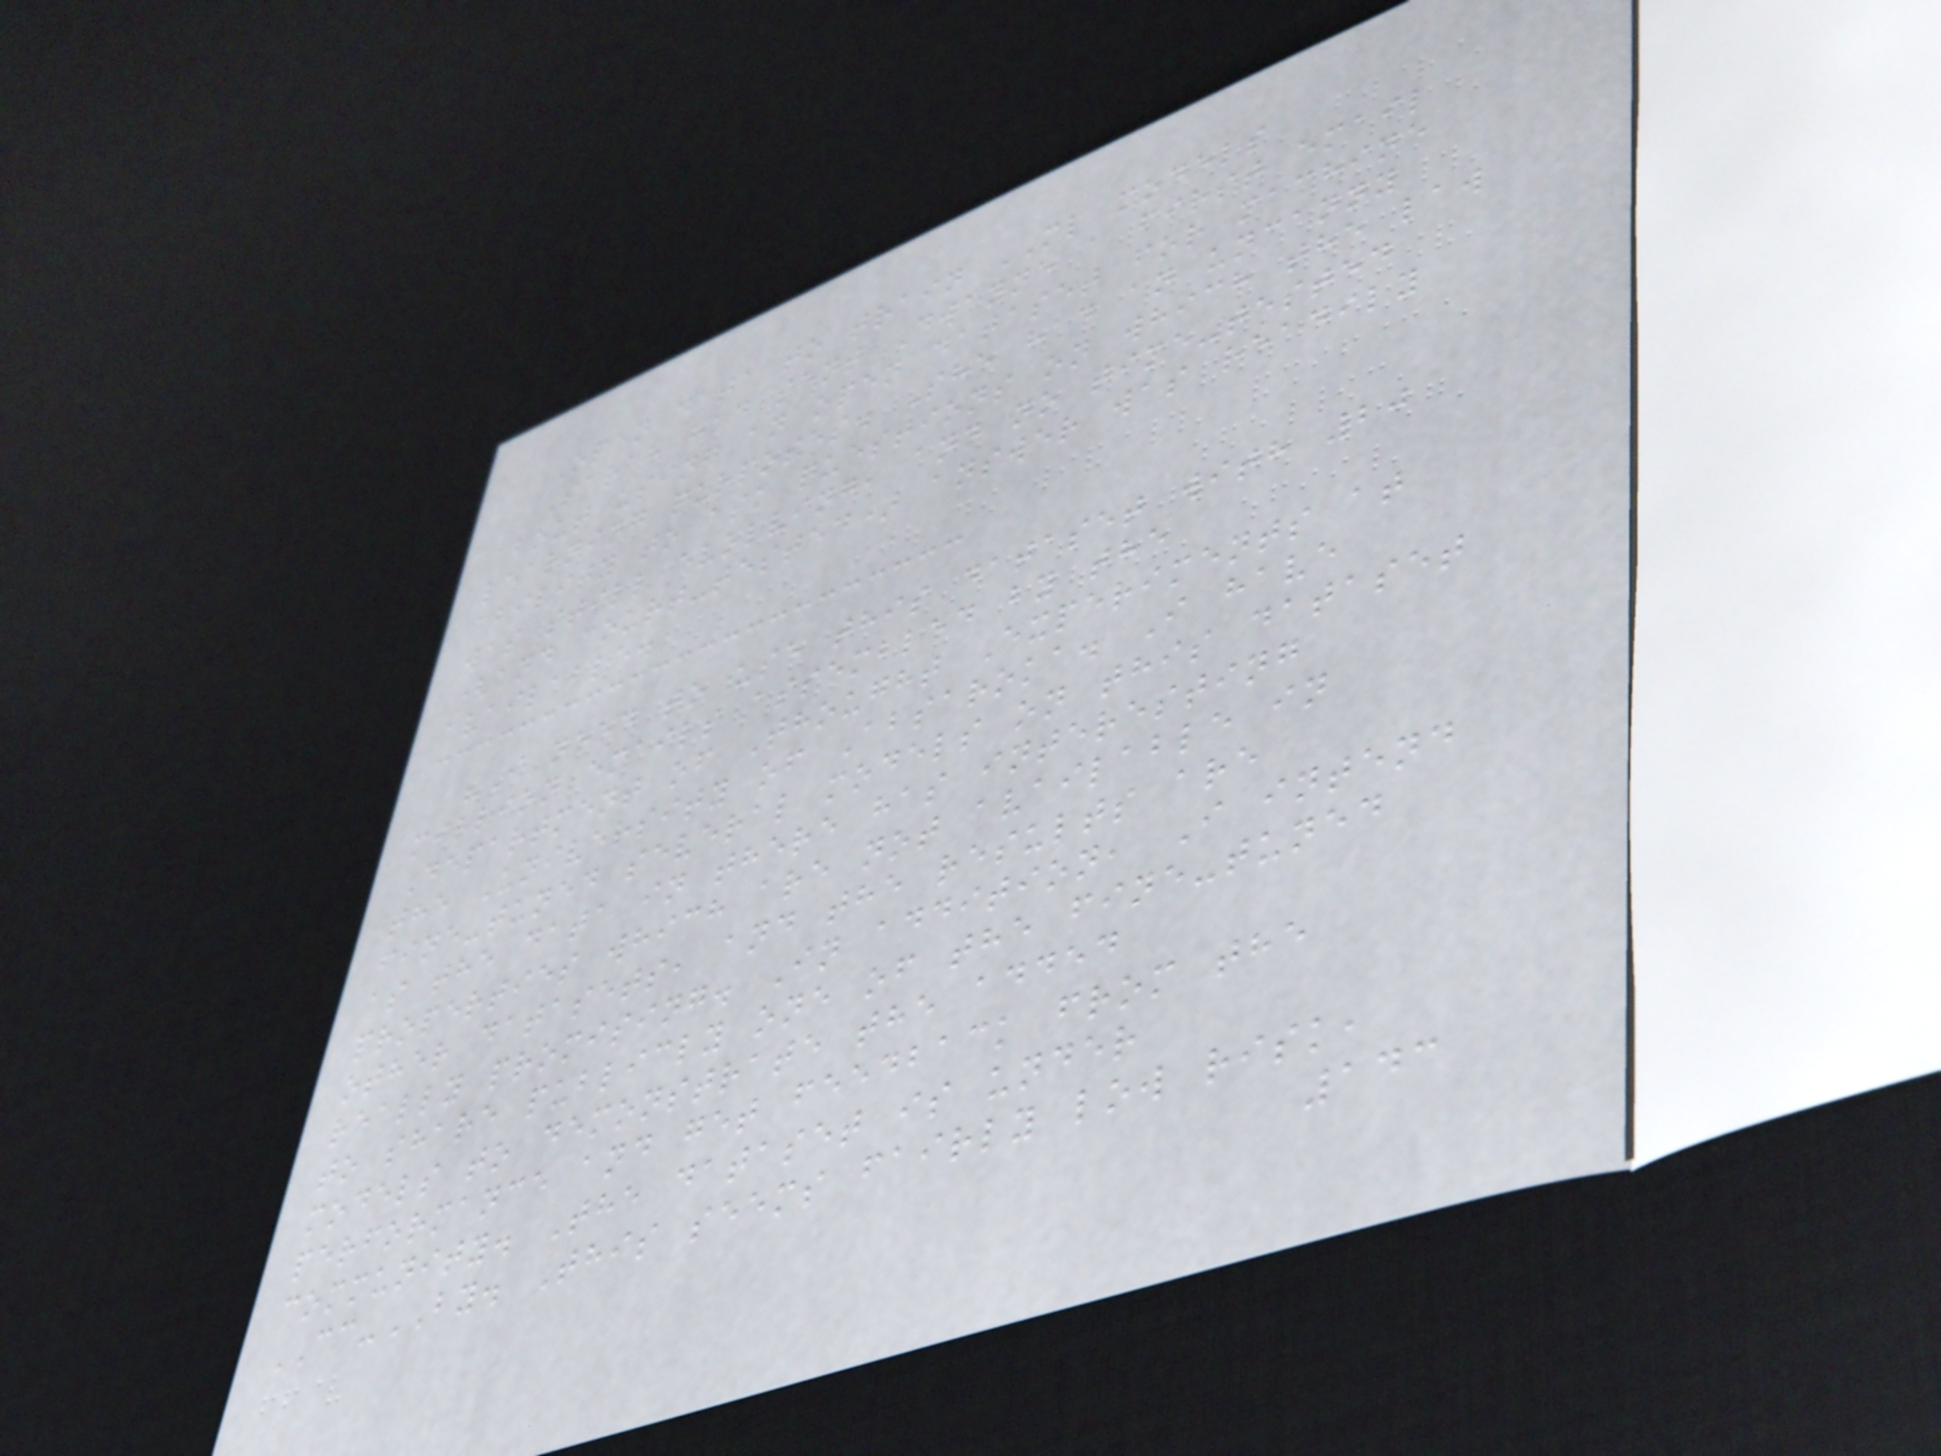Open data to train ML models
Sarah had sent Dwayne a first email
about using an open dataset for machine
learning purposes. She had an uncanny
ability to ask questions on which the law
was still evolving, and no time-tested
(and court-tested) answer was readily
available.
"I need to use this dataset with 20
million emails assembled by the
Department of Thought Experiments at
the University of Absaroka. I have
fine-tuned several models on this dataset
as the data in there has interesting
properties which are not available in
other datasets, and the results are
really promising. In addition, I intend
to share publicly one of the fine-tuned
models to demonstrate the added
performance and get feedback from the
community. The dataset is under
CC-BY. This seems fairly low risk,
143
